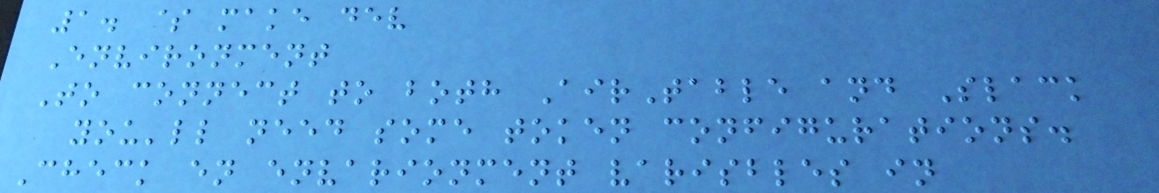1. $ make dev
Environment
To connect to both AirTable and Slack
you'll need some token configurations.
Check en envarionment varisbles in
